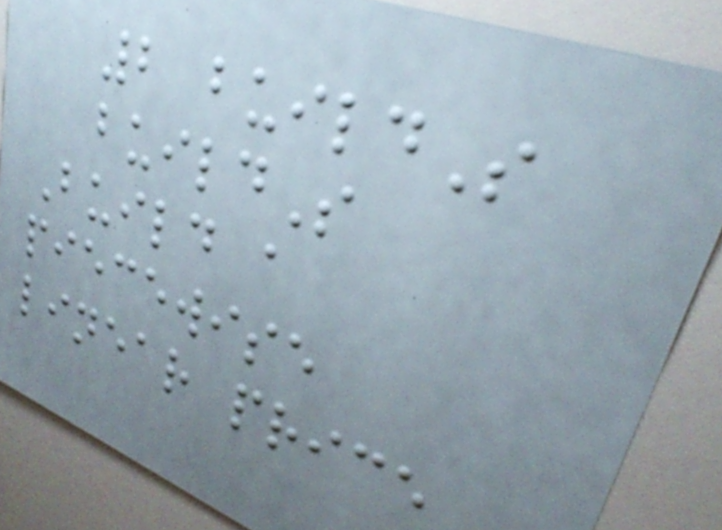2 buildS
buildS
Build a
piecewise
linear price
